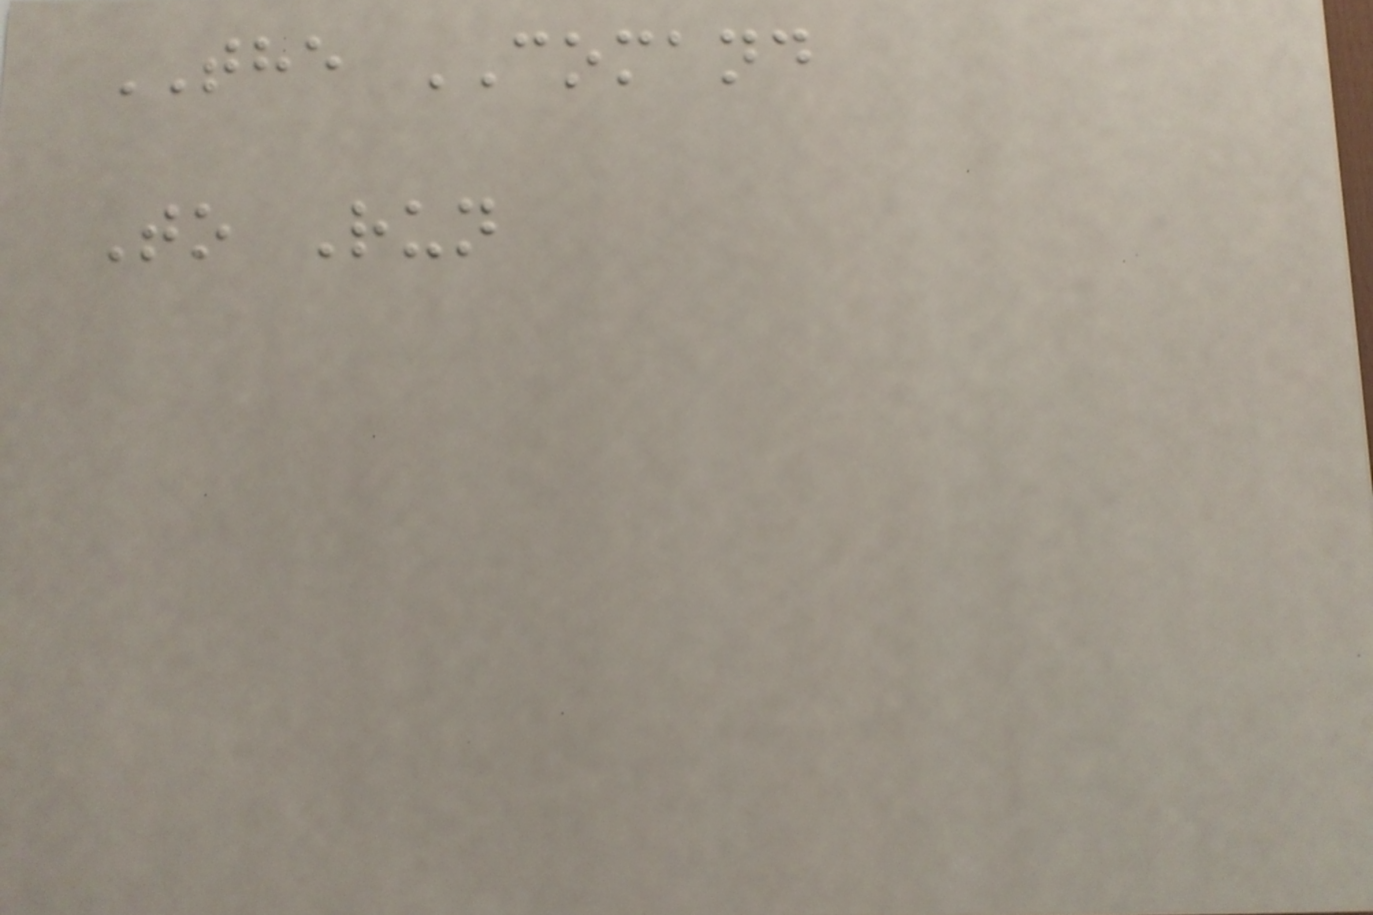THE COMAND
To Run
